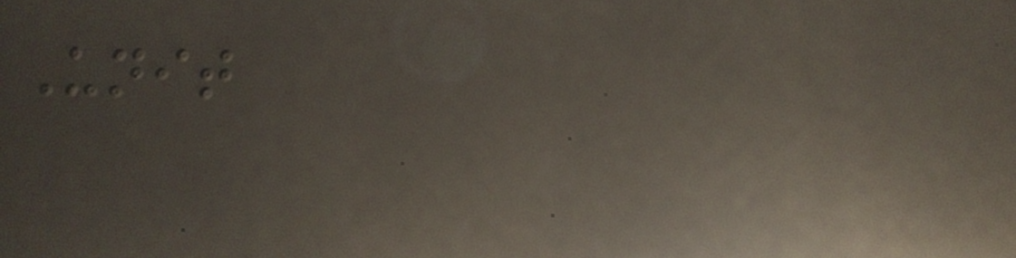Unit
